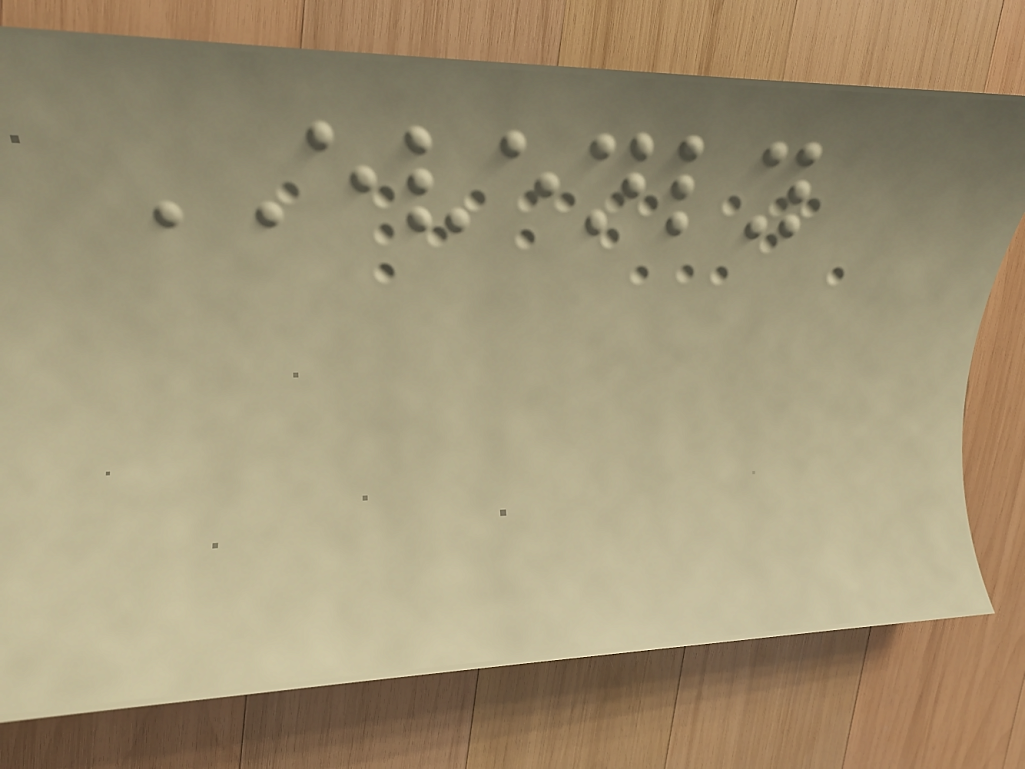EVENLY
